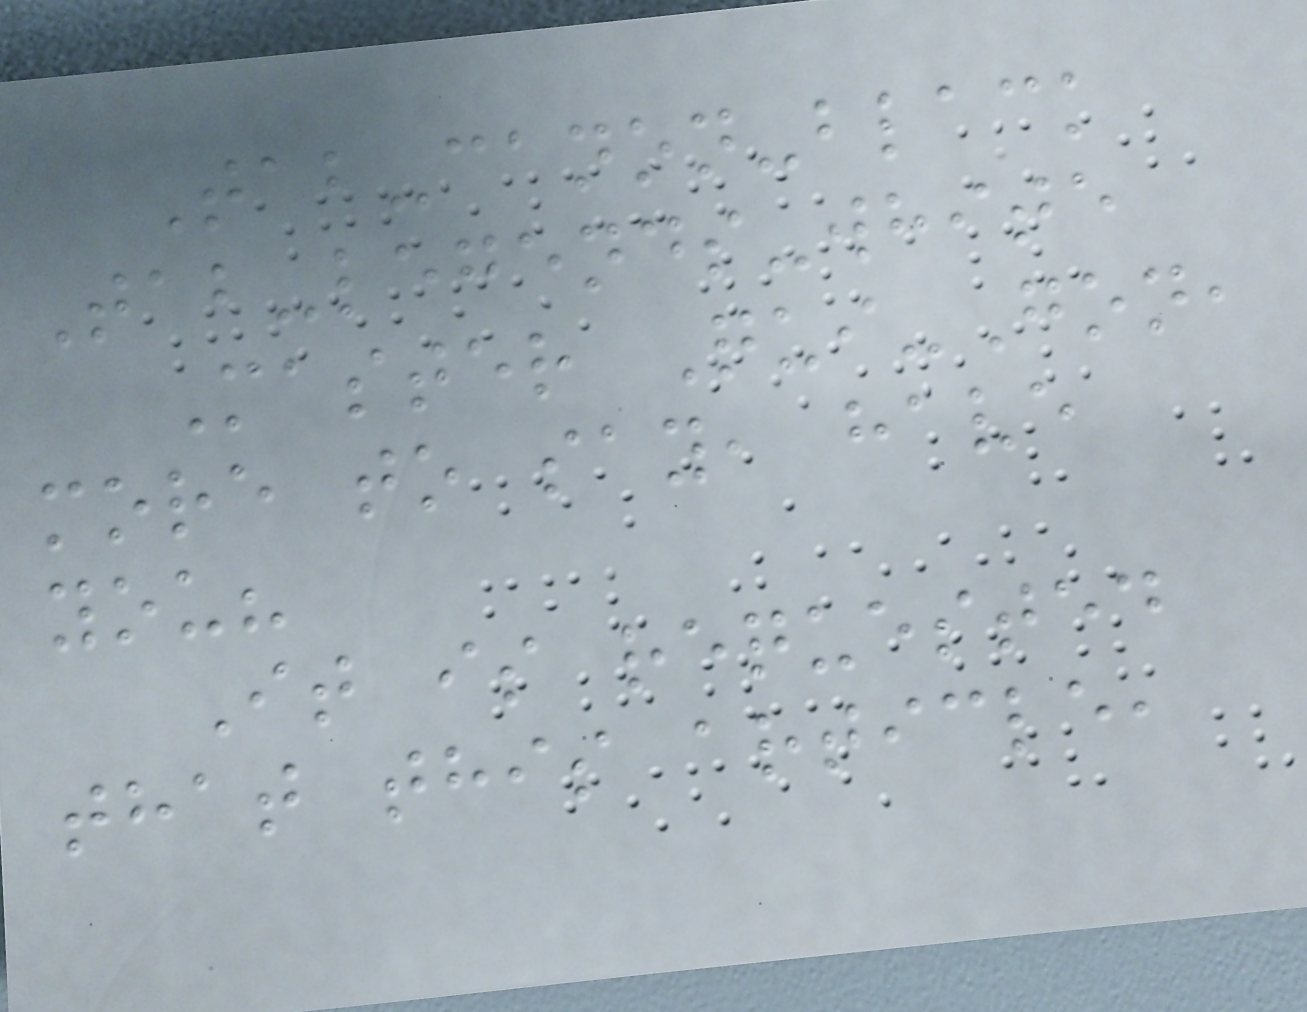Tab-canon-black
Tab-legends-white
Master Qui-Gon,
more to say, have
you?
It is requested
that this article,
